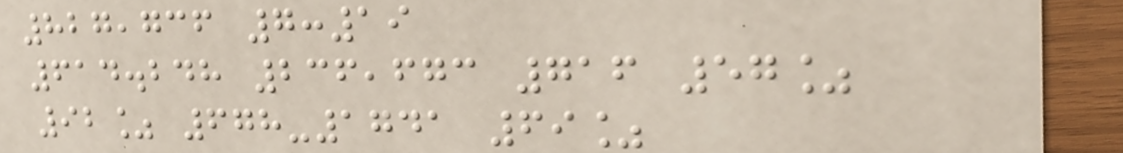827,736 7:19
614.248 236,673 716 57%
92% 678-1741 69%
